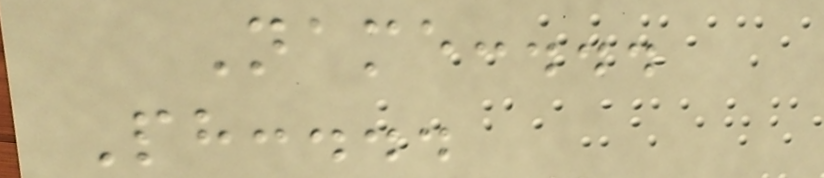Name:...
Ph:...
